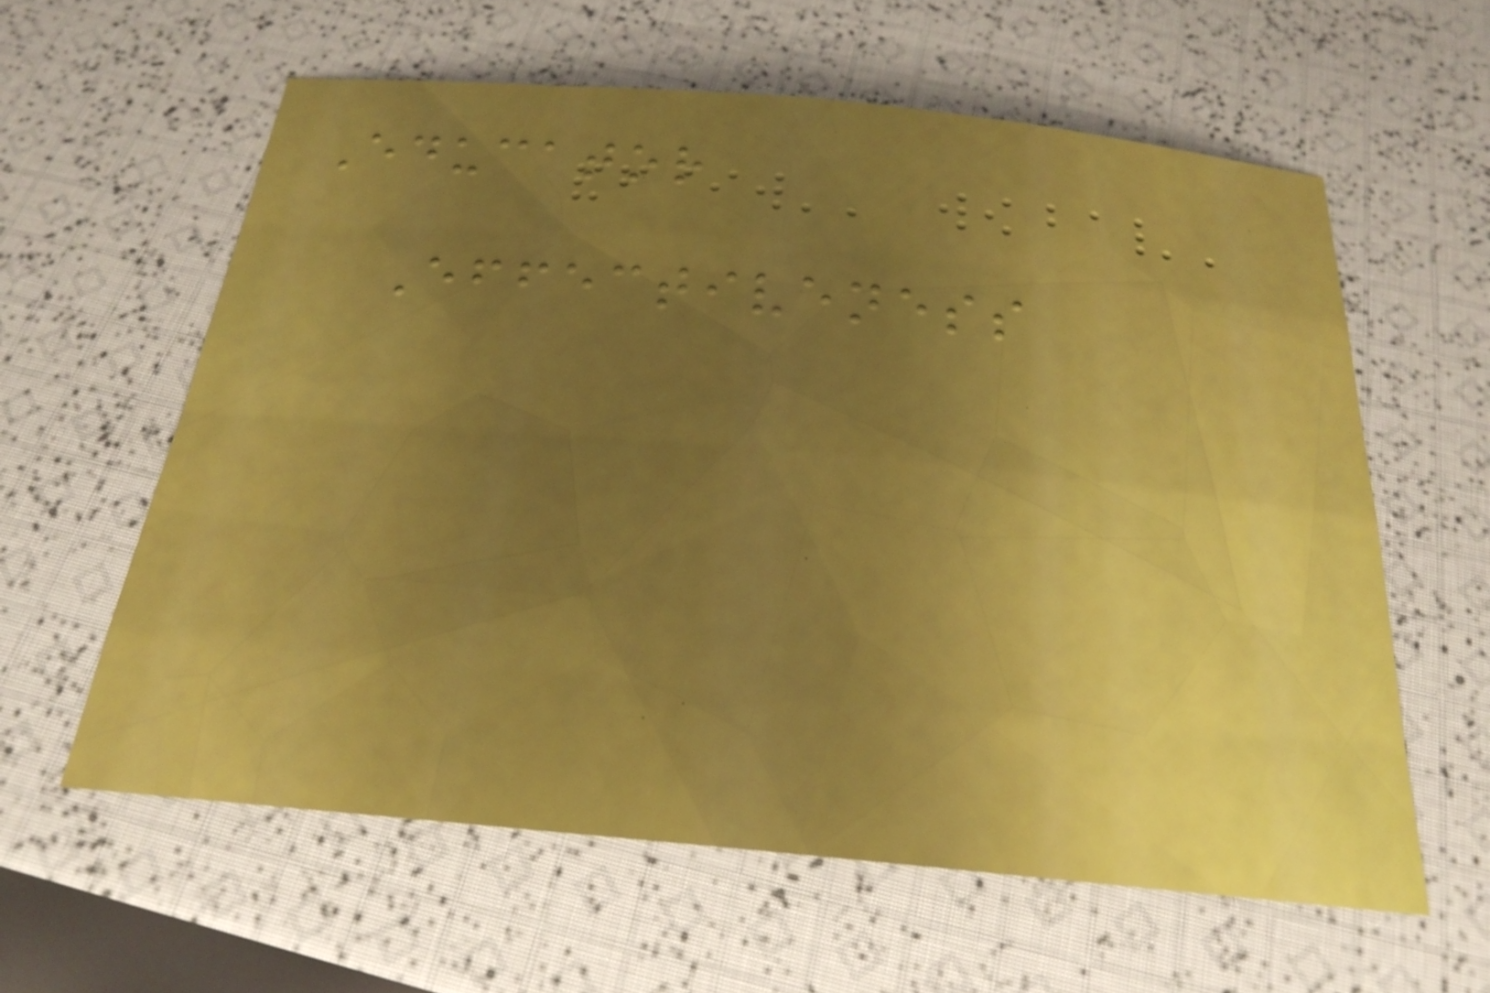Educator
Effectiveness
